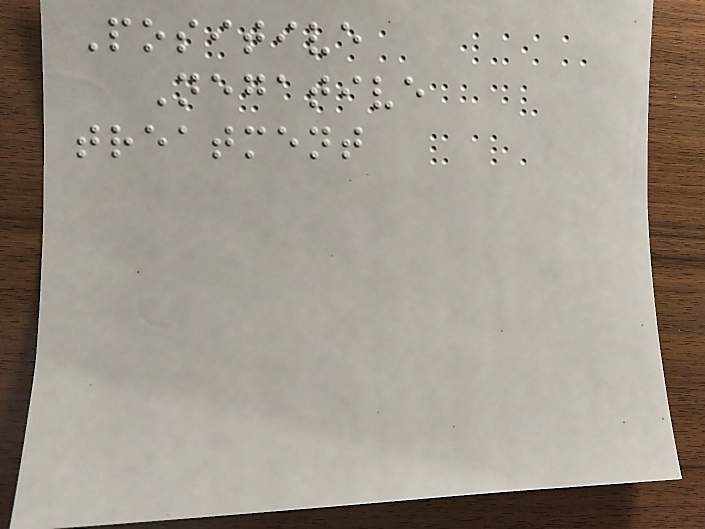Positive
Negative
treatment
